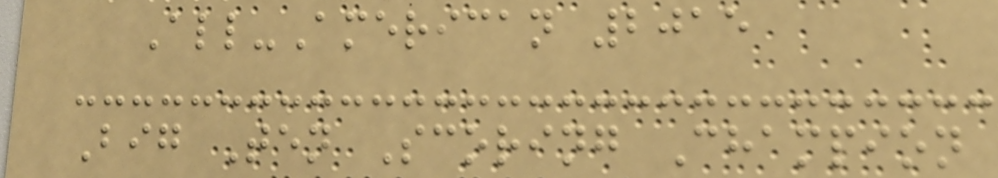All-American 2015
Big Ten Scoring Champion
